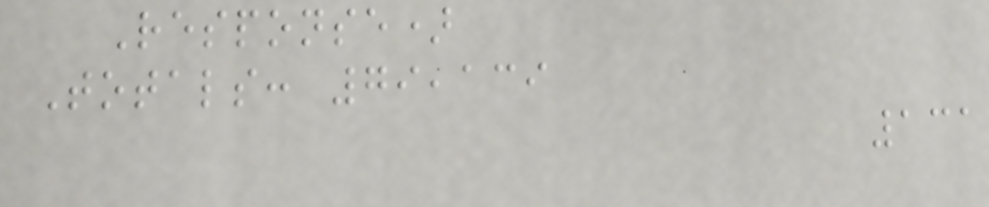Response)
Totals: 79,139
131
